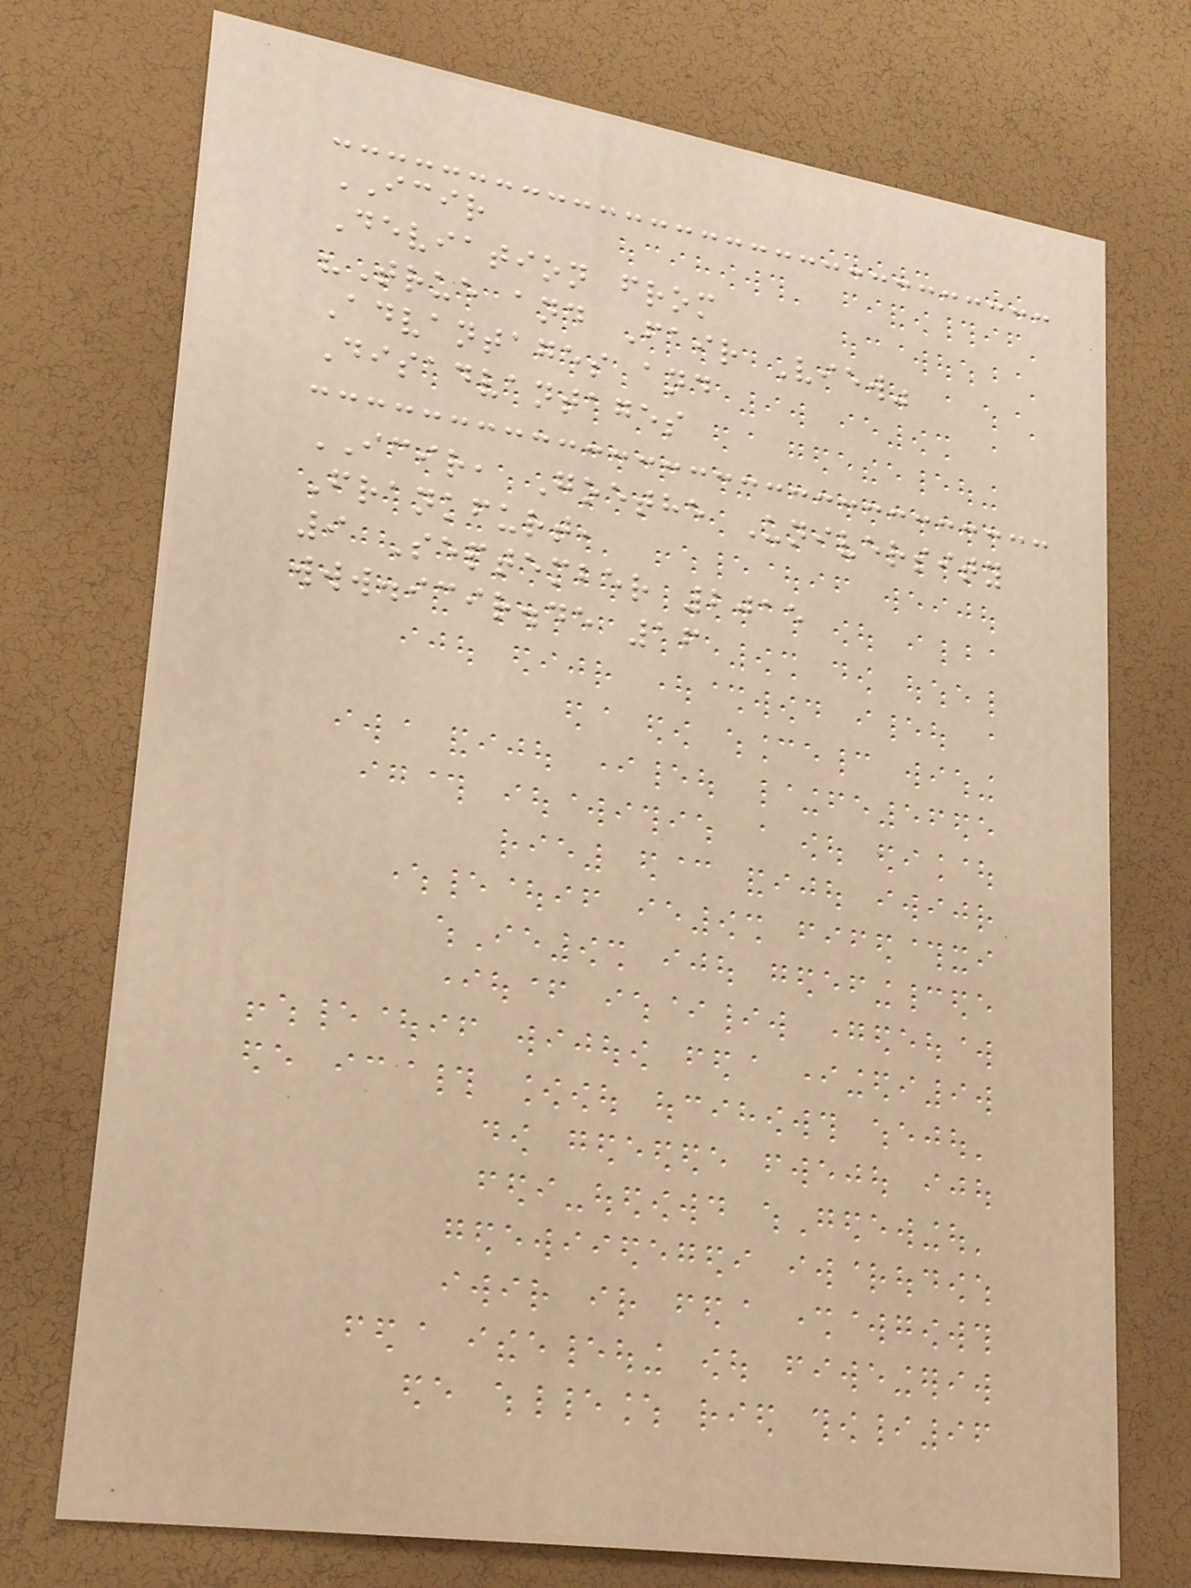ICIR
Deviation from
"True and Fair View"
Advantages and
Disadvantages
ICIR, Goethe University
Frankfurt,
9 September 2015
www.icir.de 16
